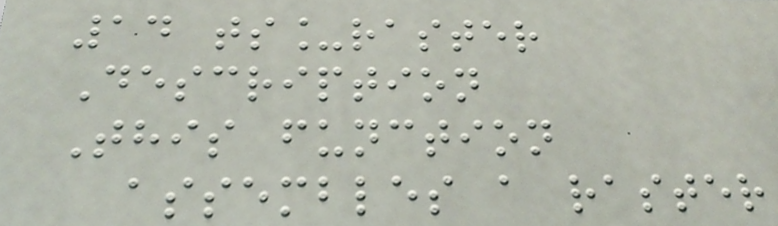14 ts_raster
Description
This function
assembles a raster
